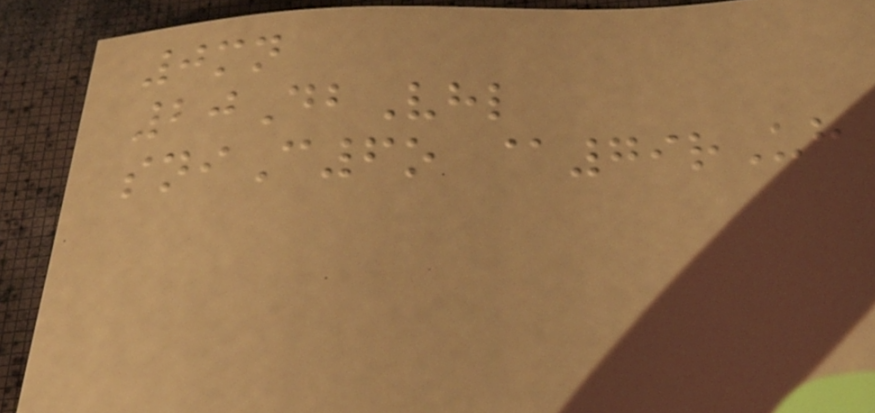0mn
20DbVhl
sniC6o @79rUh
